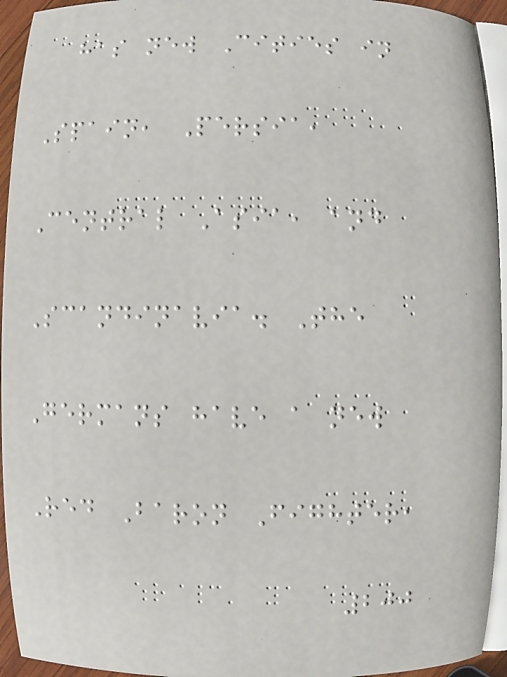has new Cities in
Spain, Persia,
Central Asia, and
Scandinavia. The
Germans have a new
Red Baron Fighter,
200
